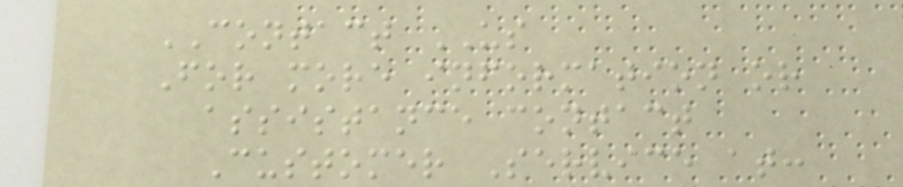CONTACT US
For more information or
assistance contact
Customer Service at:
